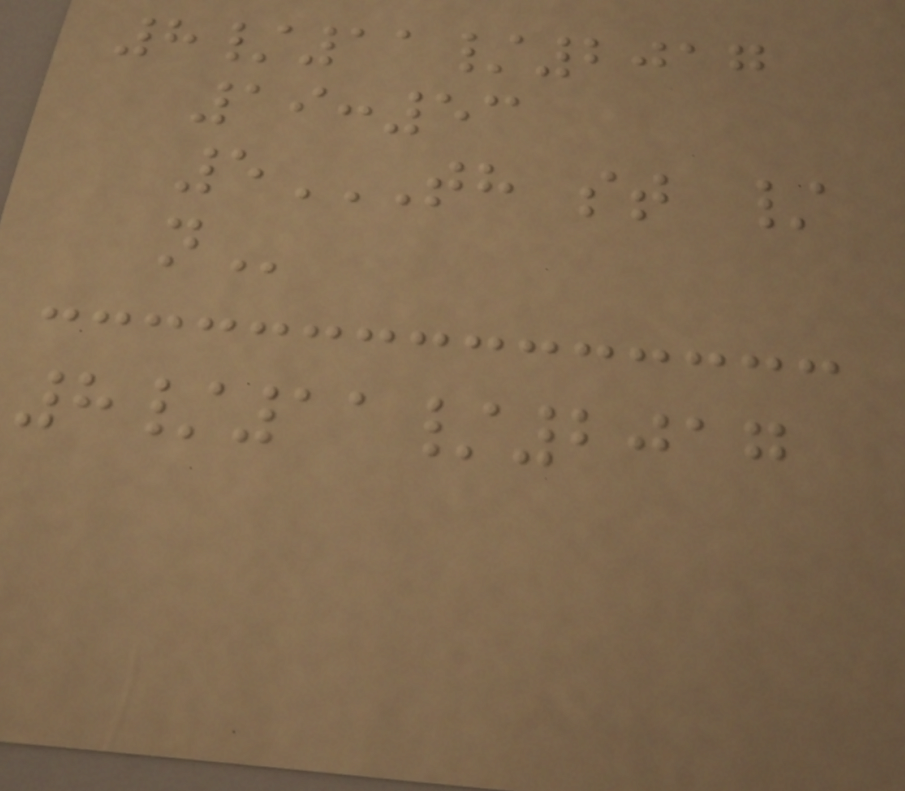8/11/2017
19:53
5TH ST /
N
8/11/2017
